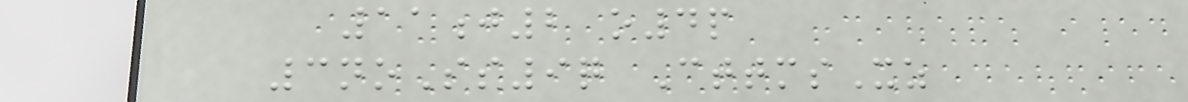11j2 o4p
3noSs9q CttmsXz
